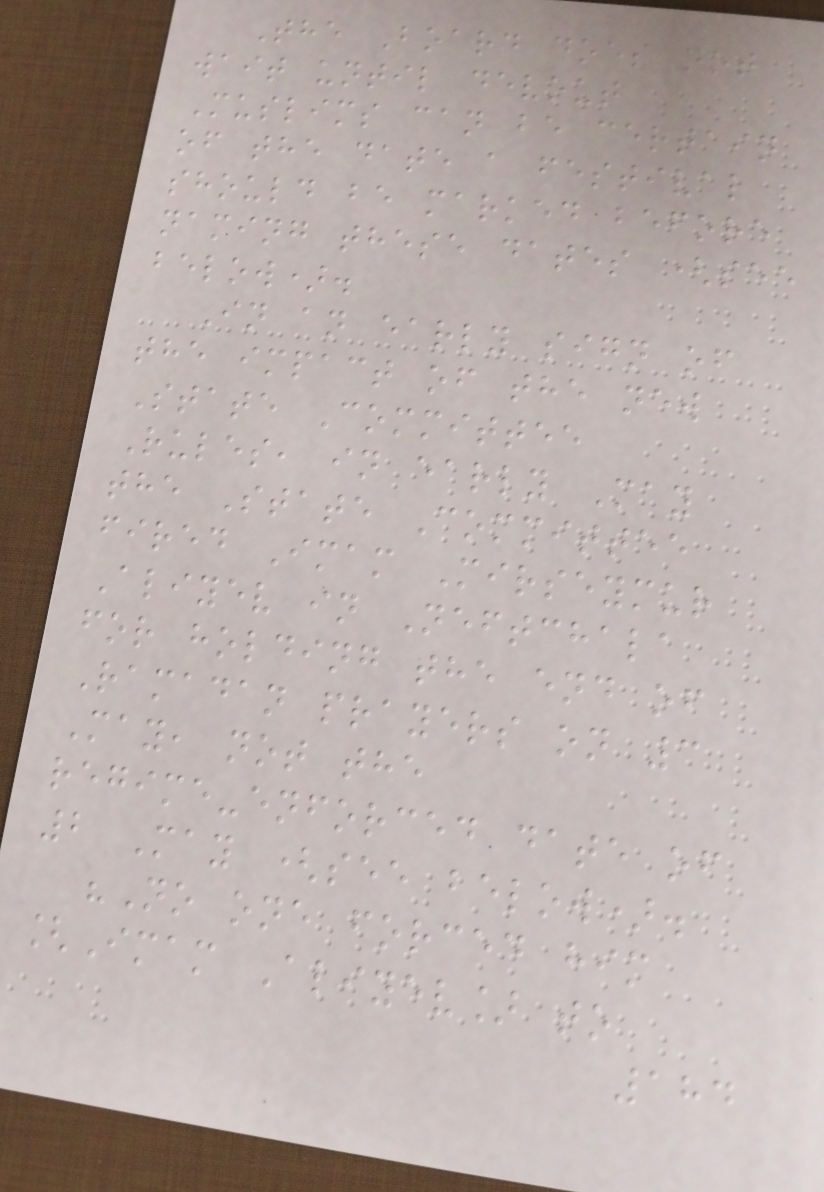The Board does not
wait until devout
Muslims can be certain
of the date a festival
should be marked before
naming these dates (see
below).
In an early sign of
the impact of the new
State Committee
Rules, in early May
the State Committee
fired Imam Mirseymur
Aliyev in Neftchala
for holding the end of
Ramadan prayers on 3
May, not the
regime-enforced date of
2 May (see below).
"No one forced him
[Imam Aliyev] to
184
